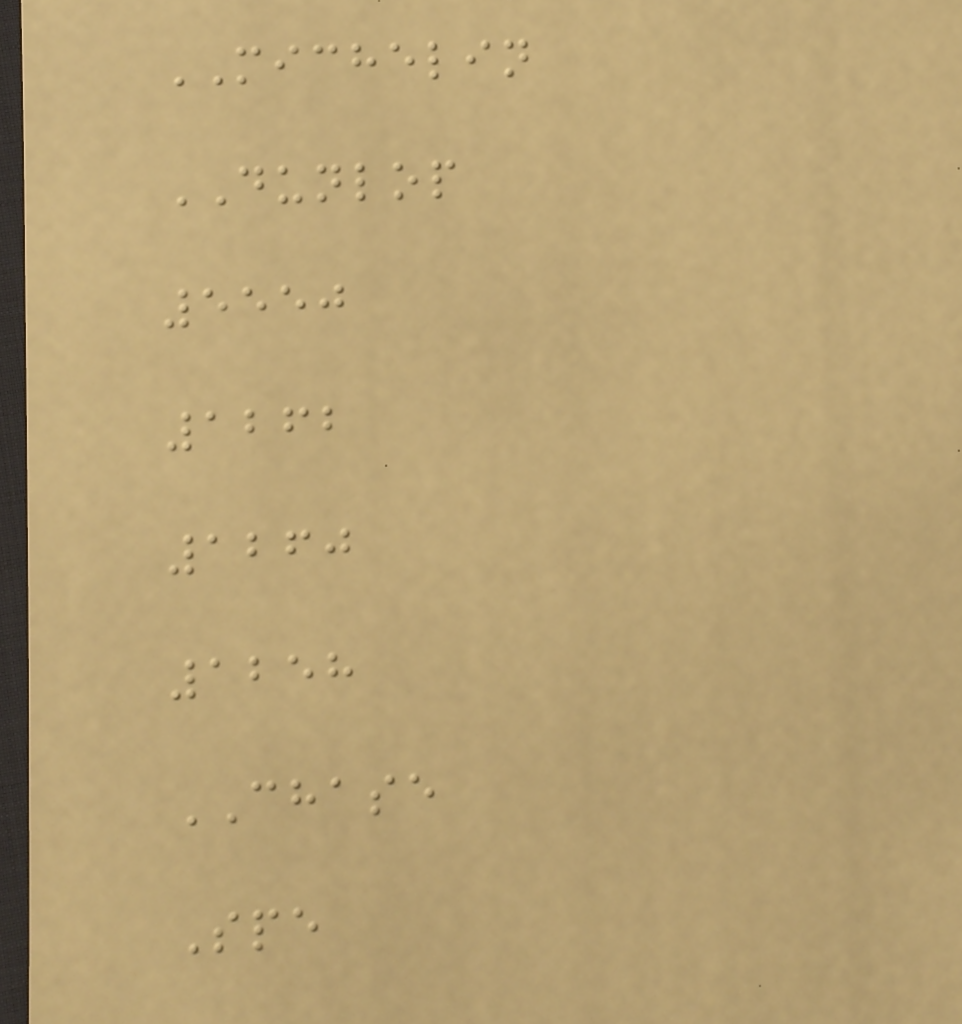MICHELIN
DUNLOP
5550
1262
1260
1258
CHASE
Spe
